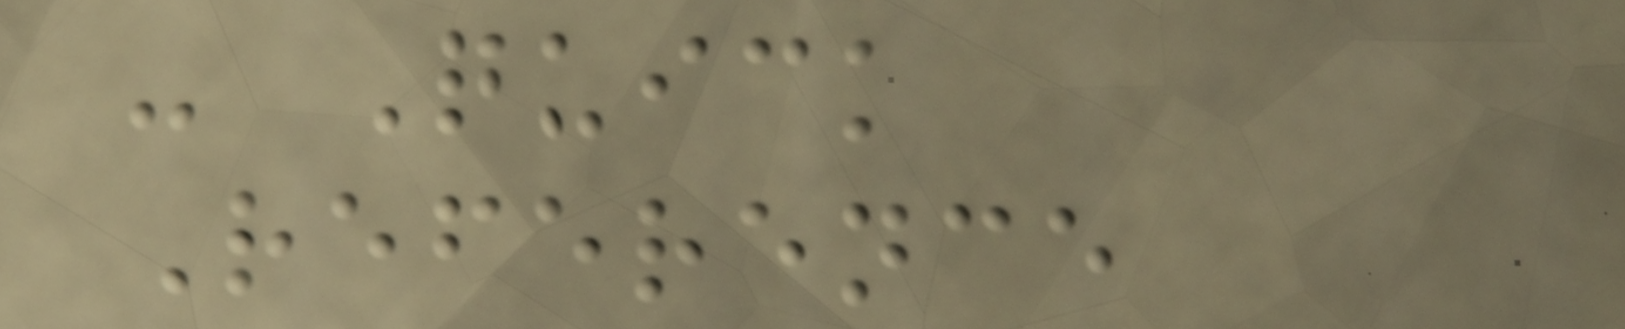- Quick
Reference
